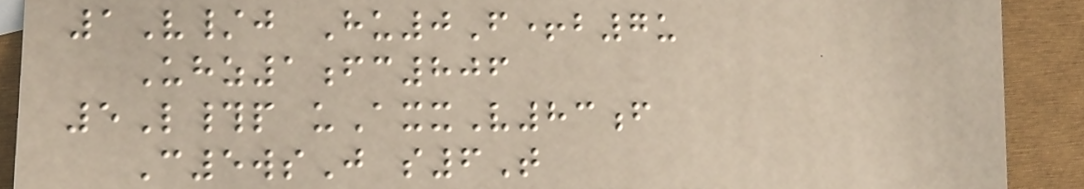1V/j Hu0F+b7u
Uhz1fc806
5L#p uAxxV83f
C5wsJ s6T
